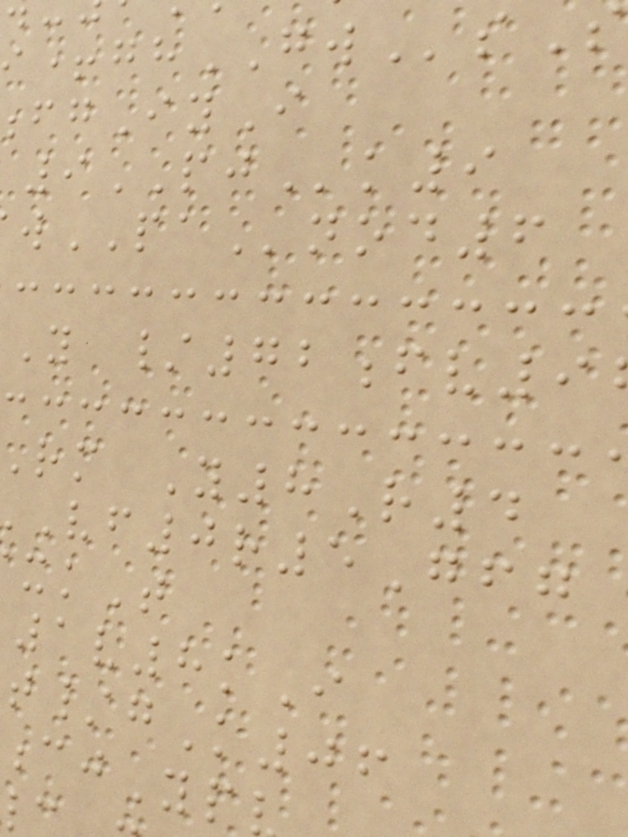fgIyI
9PJk9
wPAnod6
Y /72fv9
rm Y8R4
0r5Gfg
xkT
1v8kI
t/gK06
